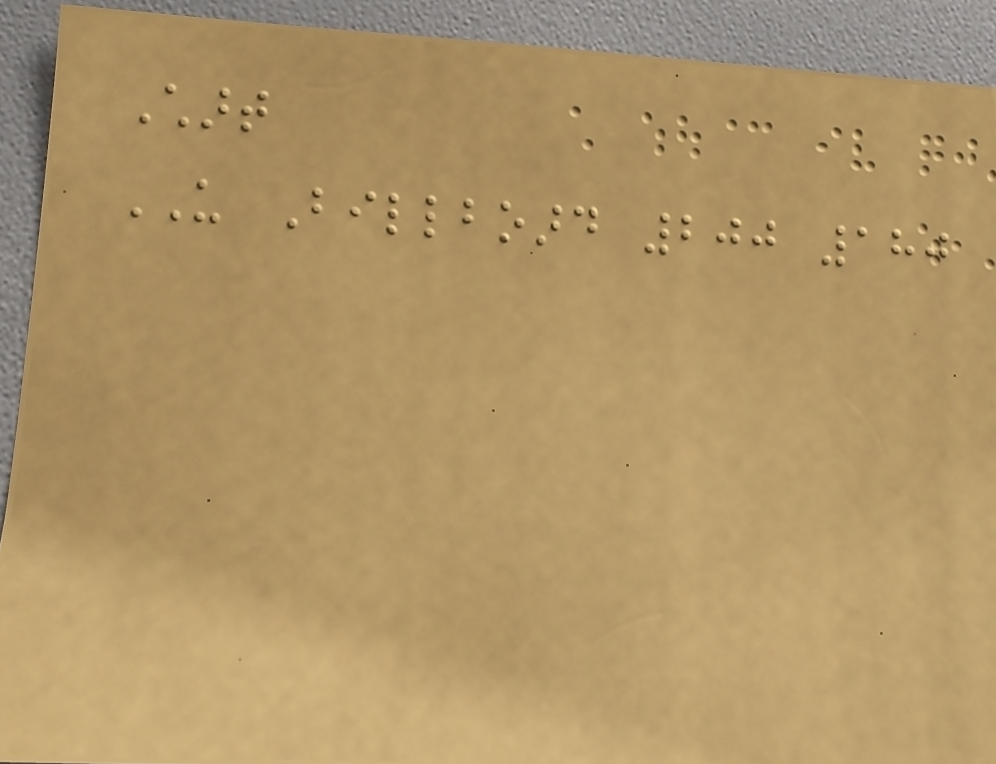Chart
US Billboard 200 180
